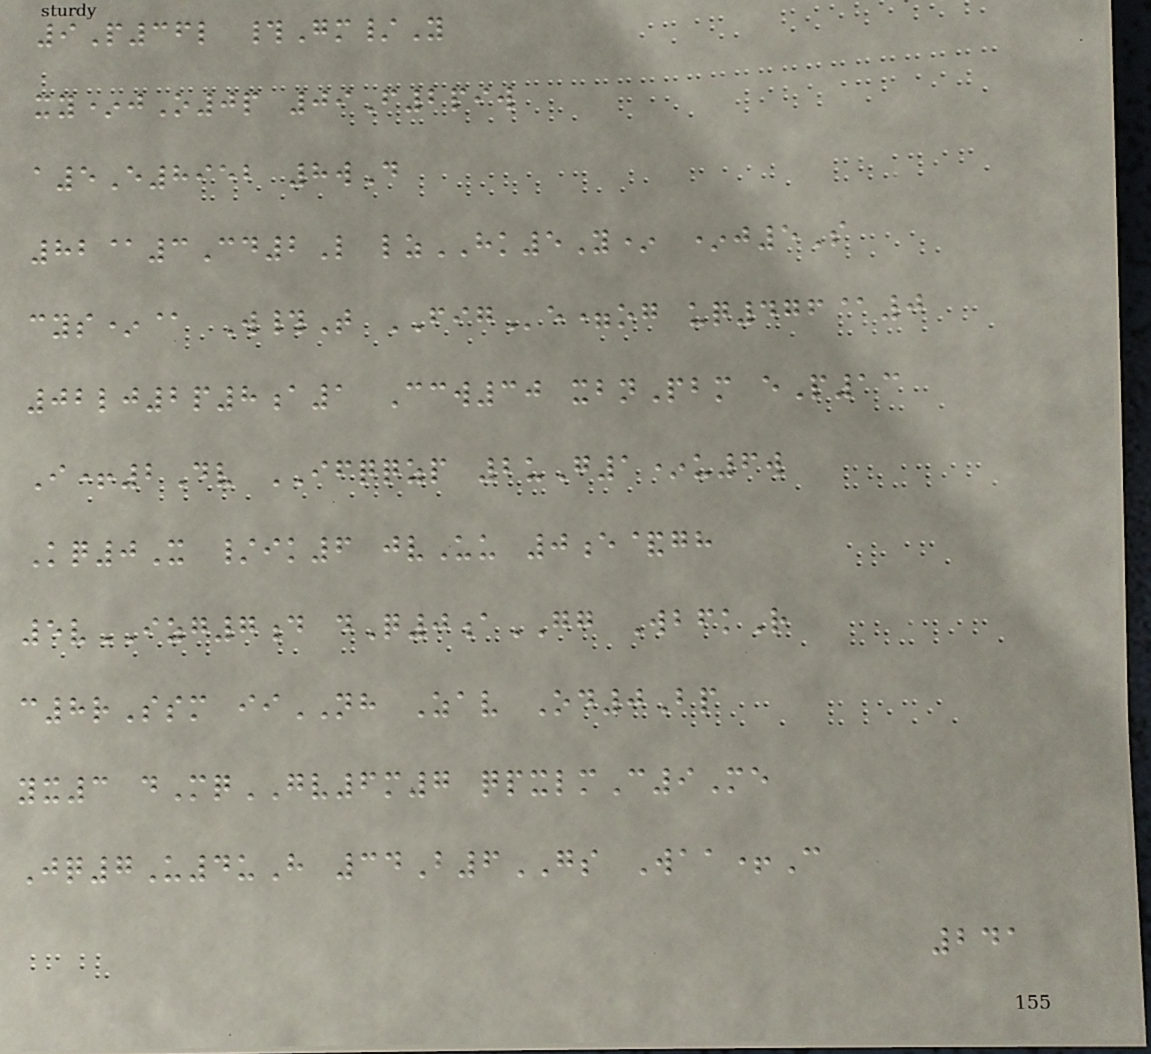9P36l #Gm/Y
xy*jO0p 09F2piw
a5E8952 8wD
82@3Cd2L lzHK5Y* *j5S
cys*@ W#T FIGe=og uq476@0
02lj2p8a1 Ccw30 xbnPbm eP13
I+2Dv IFQQZP 2uG1*u6w
Kq0X /ik6 jvUu 0e&gh
5vIZG7d dQ0aGG WbfkR
c8rSsm iiNH Zav Od0Bp
yx3 dMqGV6m7 qpxlmC9Me
Jq7U4uH 34B6GS Waa+C
241
